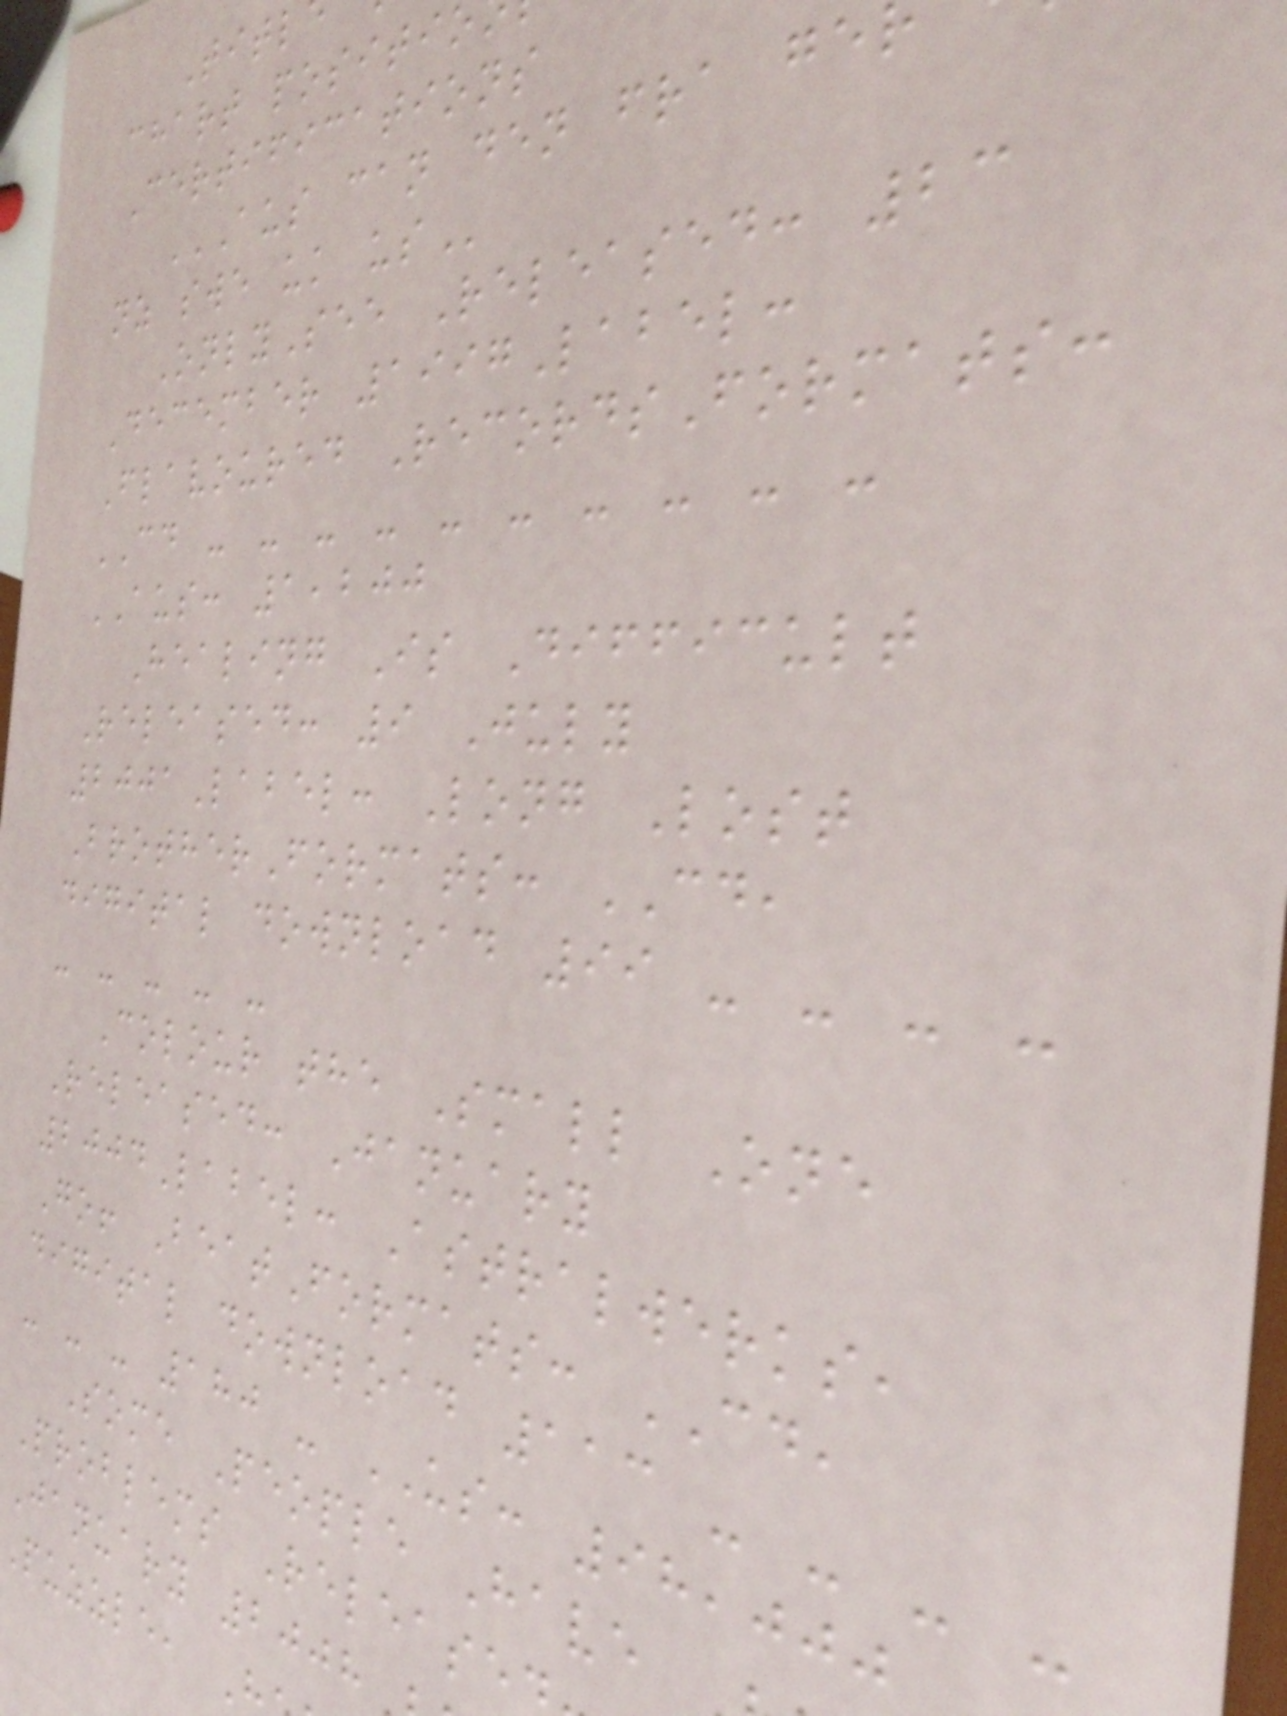chart positi
Certifications
nz swe uk
OnlySee Released: 23
December 1997Label:
Flavoured RecordsFormats:
CD - - - - - - - - - -
AUS: 1,200
Healing Is Difficult
Released: 9 July
2001Label: Long Lost
BrotherFormats: CD,
digital download 99 - - - -
- - - - -
Colour the Small One
Released: January
2004Label: Astralwerks,
Go! BeatFormats: CD,
digital download 113 - - - -
- - - 180 - US: 98,000
Some People Have
Problems Release
January 2008
Puzzle,
